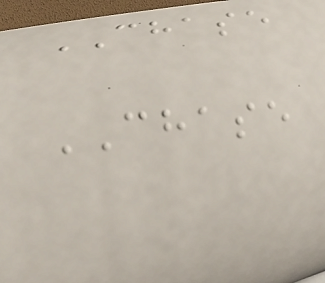CHASE
CHASE
